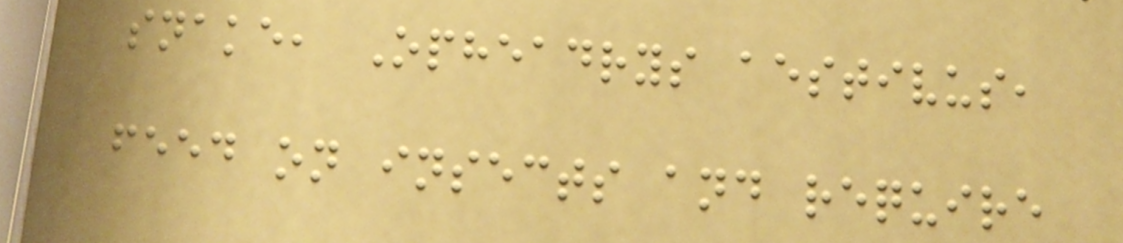snake, Opheadrys aestivus,
feed on insects and require
